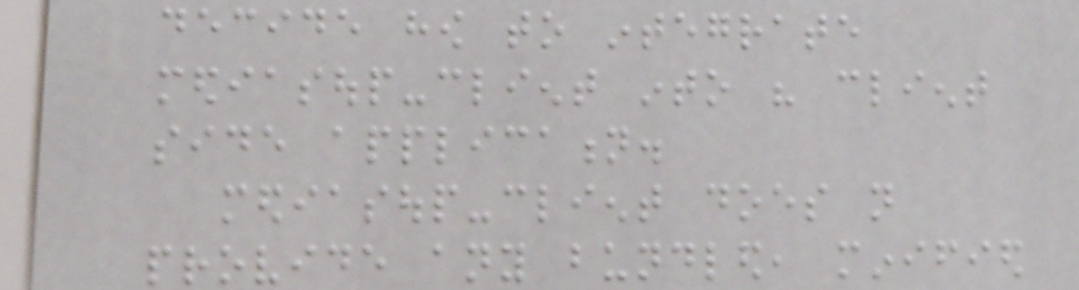decide how to integrate
mediasoup-client into his client
side application.
mediasoup-client does not
provide any bundled, minified
